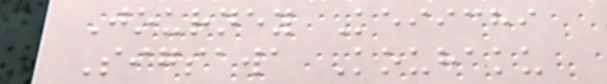Journey Keiichi
Sigsawa Kouhaku
